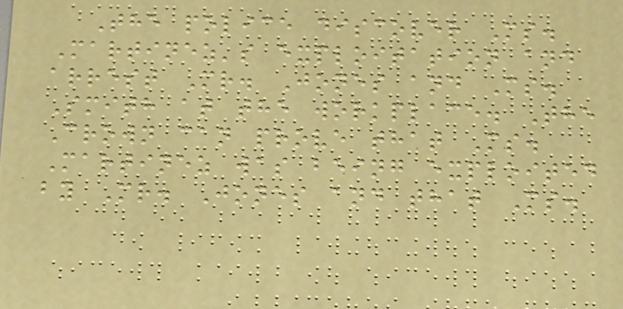The police discover Ms.
Martinez's exploitation and
arrest Mr. Jones and Ms.
Smith at the workplace. The
Crown can prove that Ms.
Martinez was being exploited
by Mr. Jones and that Ms.
